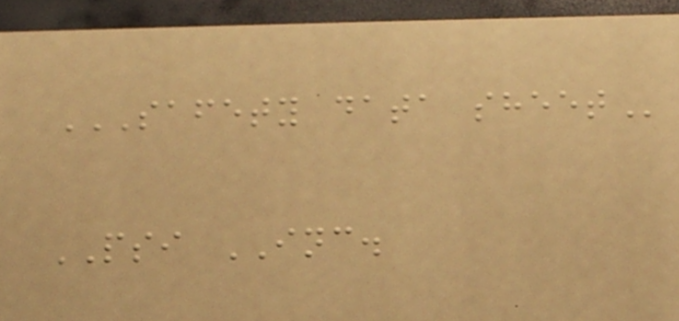SAFETY DATA SHEET
PSI INC.
